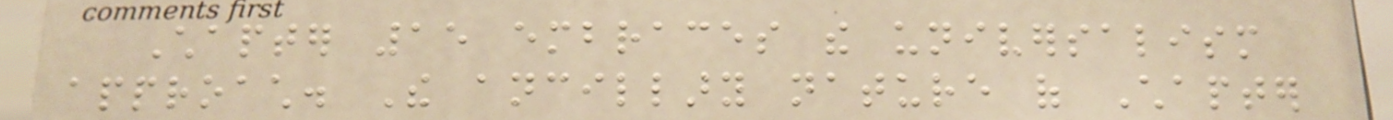Chapter 15 embraces the universalism
approach. The ancillary nature of Chapter
